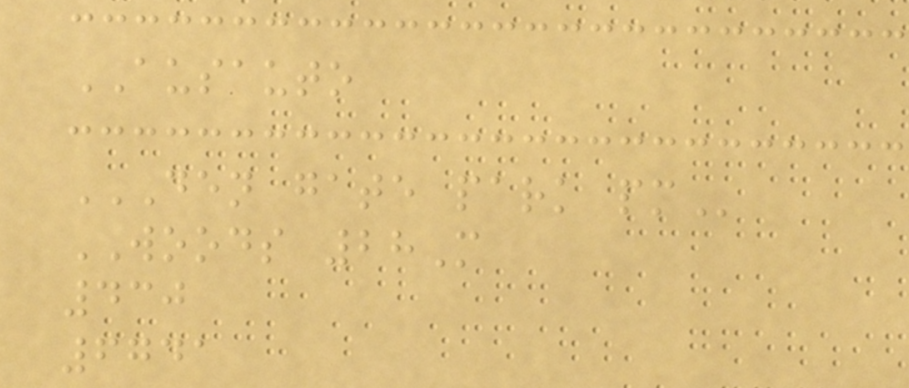AUSAUTO
DEN GATE PARK PM
WOODS 28M
430
6741
